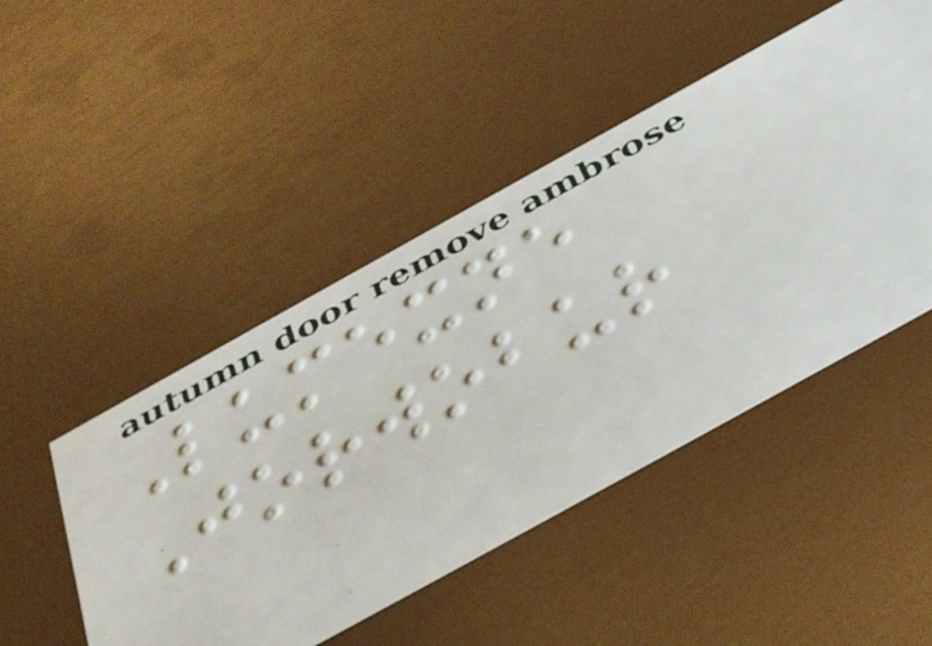Lumexne
Jorwobur
